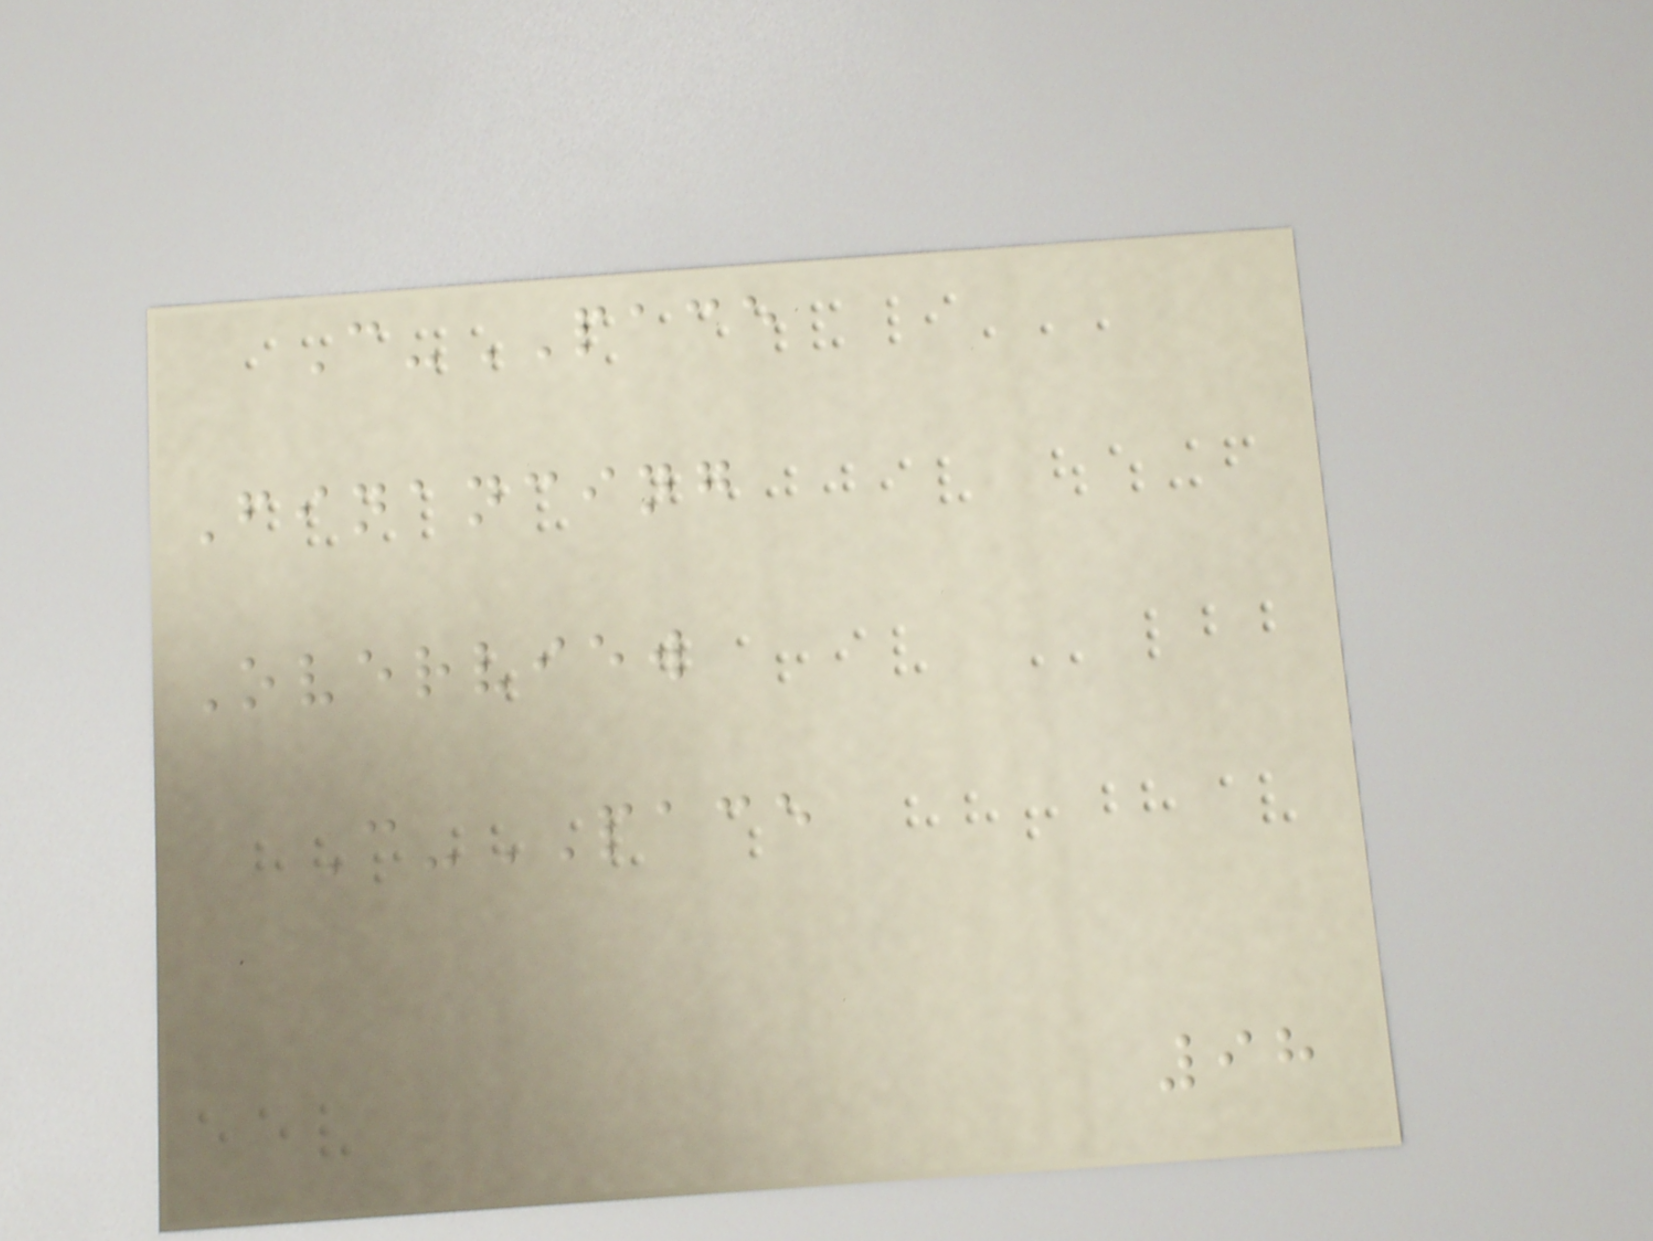C-PACE
Financing
Overview
C-PACE
98
